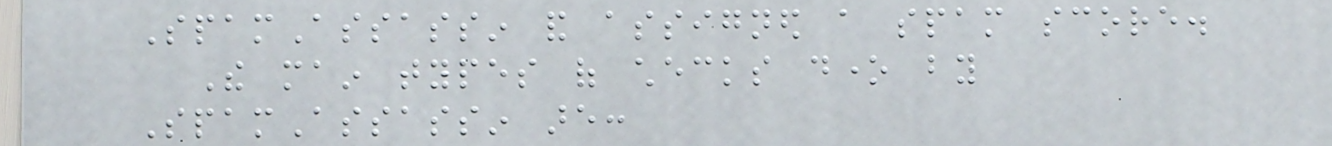SpamAssassin and assigned a spam score.
The main types of checks done by
SpamAssassin are:
